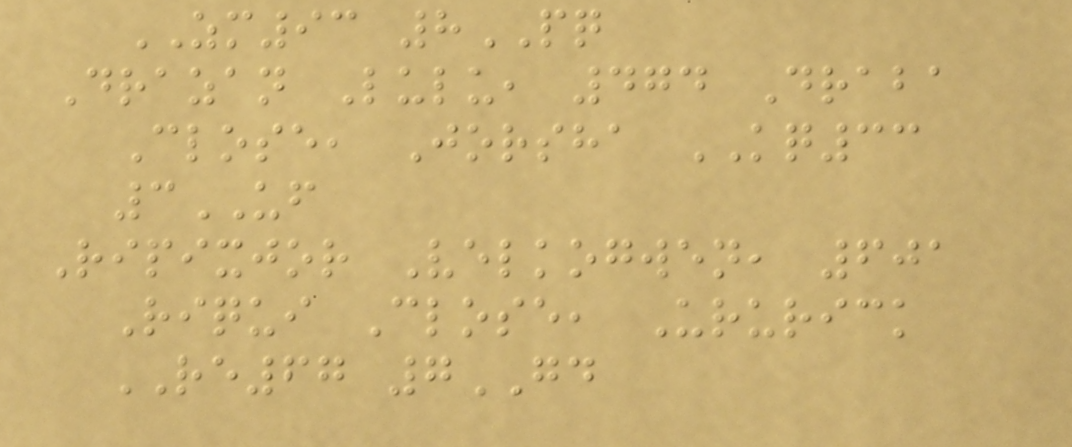ZM93 8PQ
Drazan Lulu, 474 Draba
Close, Jorsha KQ33
3UF
Ripixjor Velkogwen, 601
Riqui Close, Ururick
RE67 7GD
